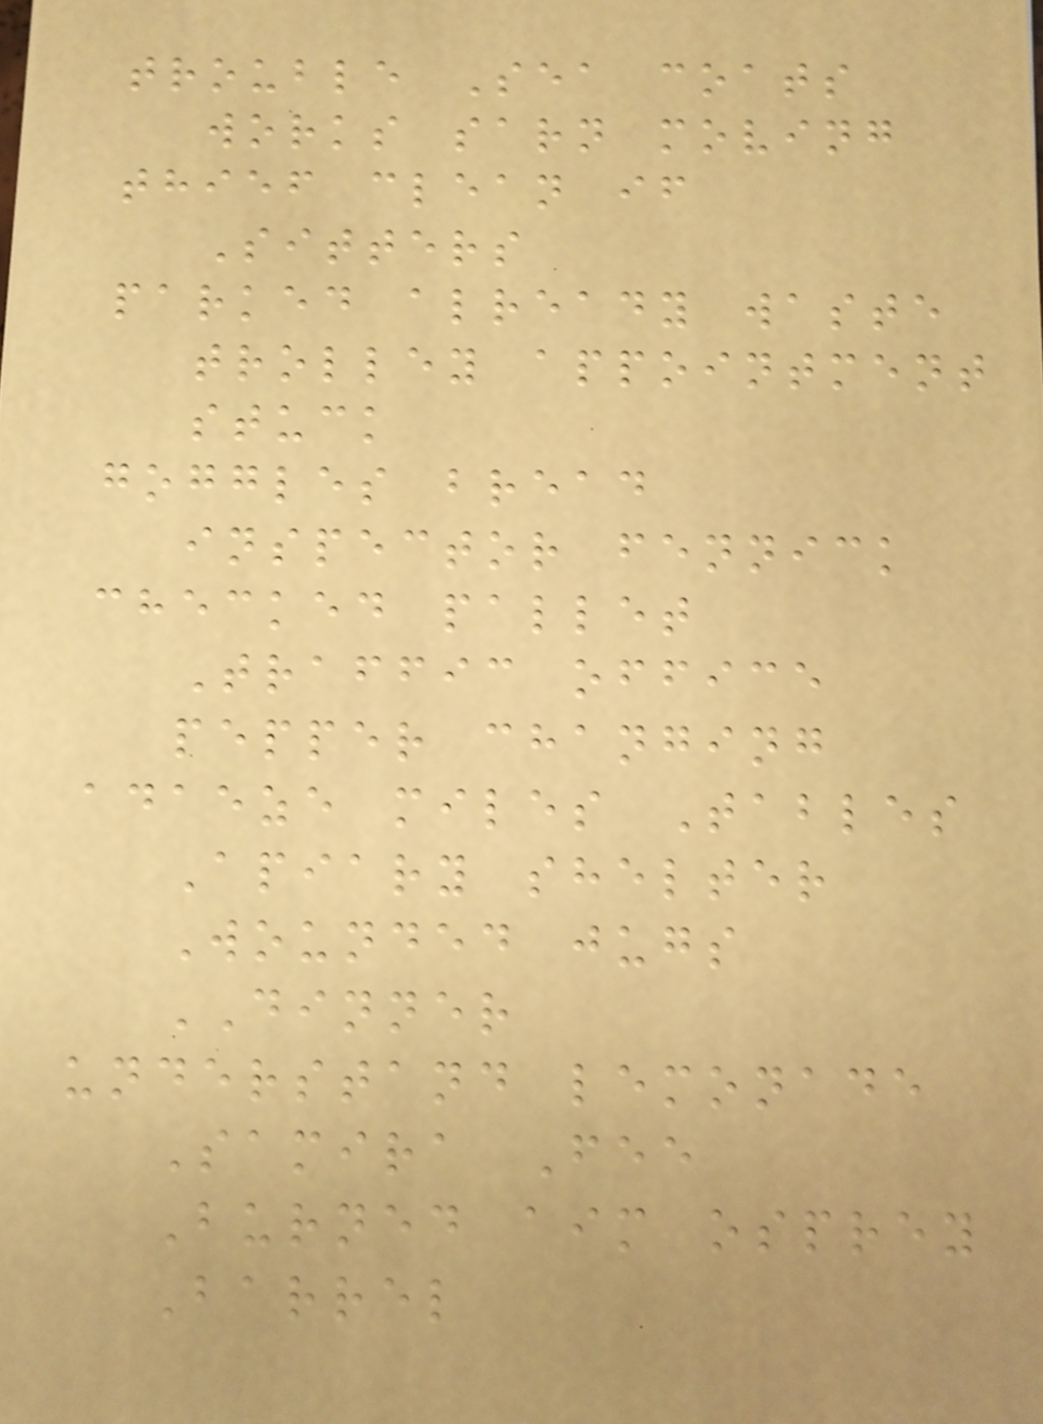trouble Sea coats
works sarn moving
thief clean if
Sitters
parked already waste
trolley appointment
stuck
goggles bread
inspector fennick
checked pallet
Traffic office
pepper changing
adaeze miles Tables
Apiary shelter
Wounded jugs
DINNER
understand lemonade
Samira Fee
Burned aim osprey
Barrel
